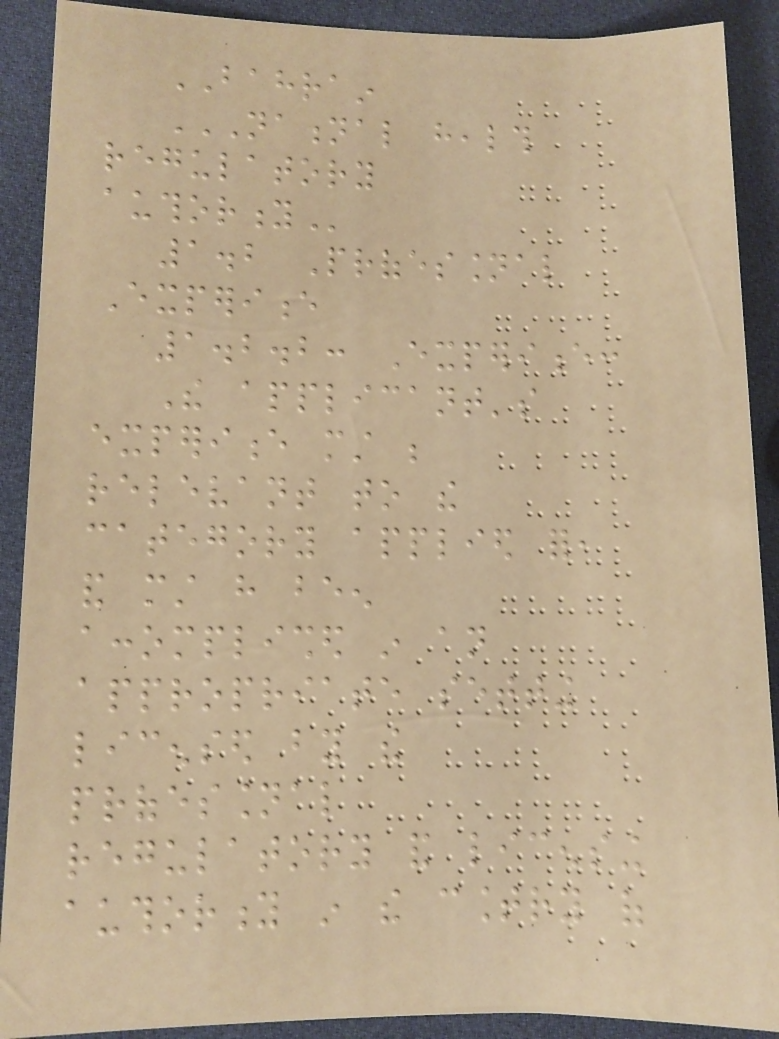BAHRAIN
NATIONAL HEALTH
REGULATORY
AUTHORITY
1.2 Professional
Experience
1.2.2: Experience:
The applicant's
experience must be
relevant to the
category applied for,
and must have been
accomplished in an
appropriate setting
licensed by the
professional
regulatory and licensing
authority in the country of
